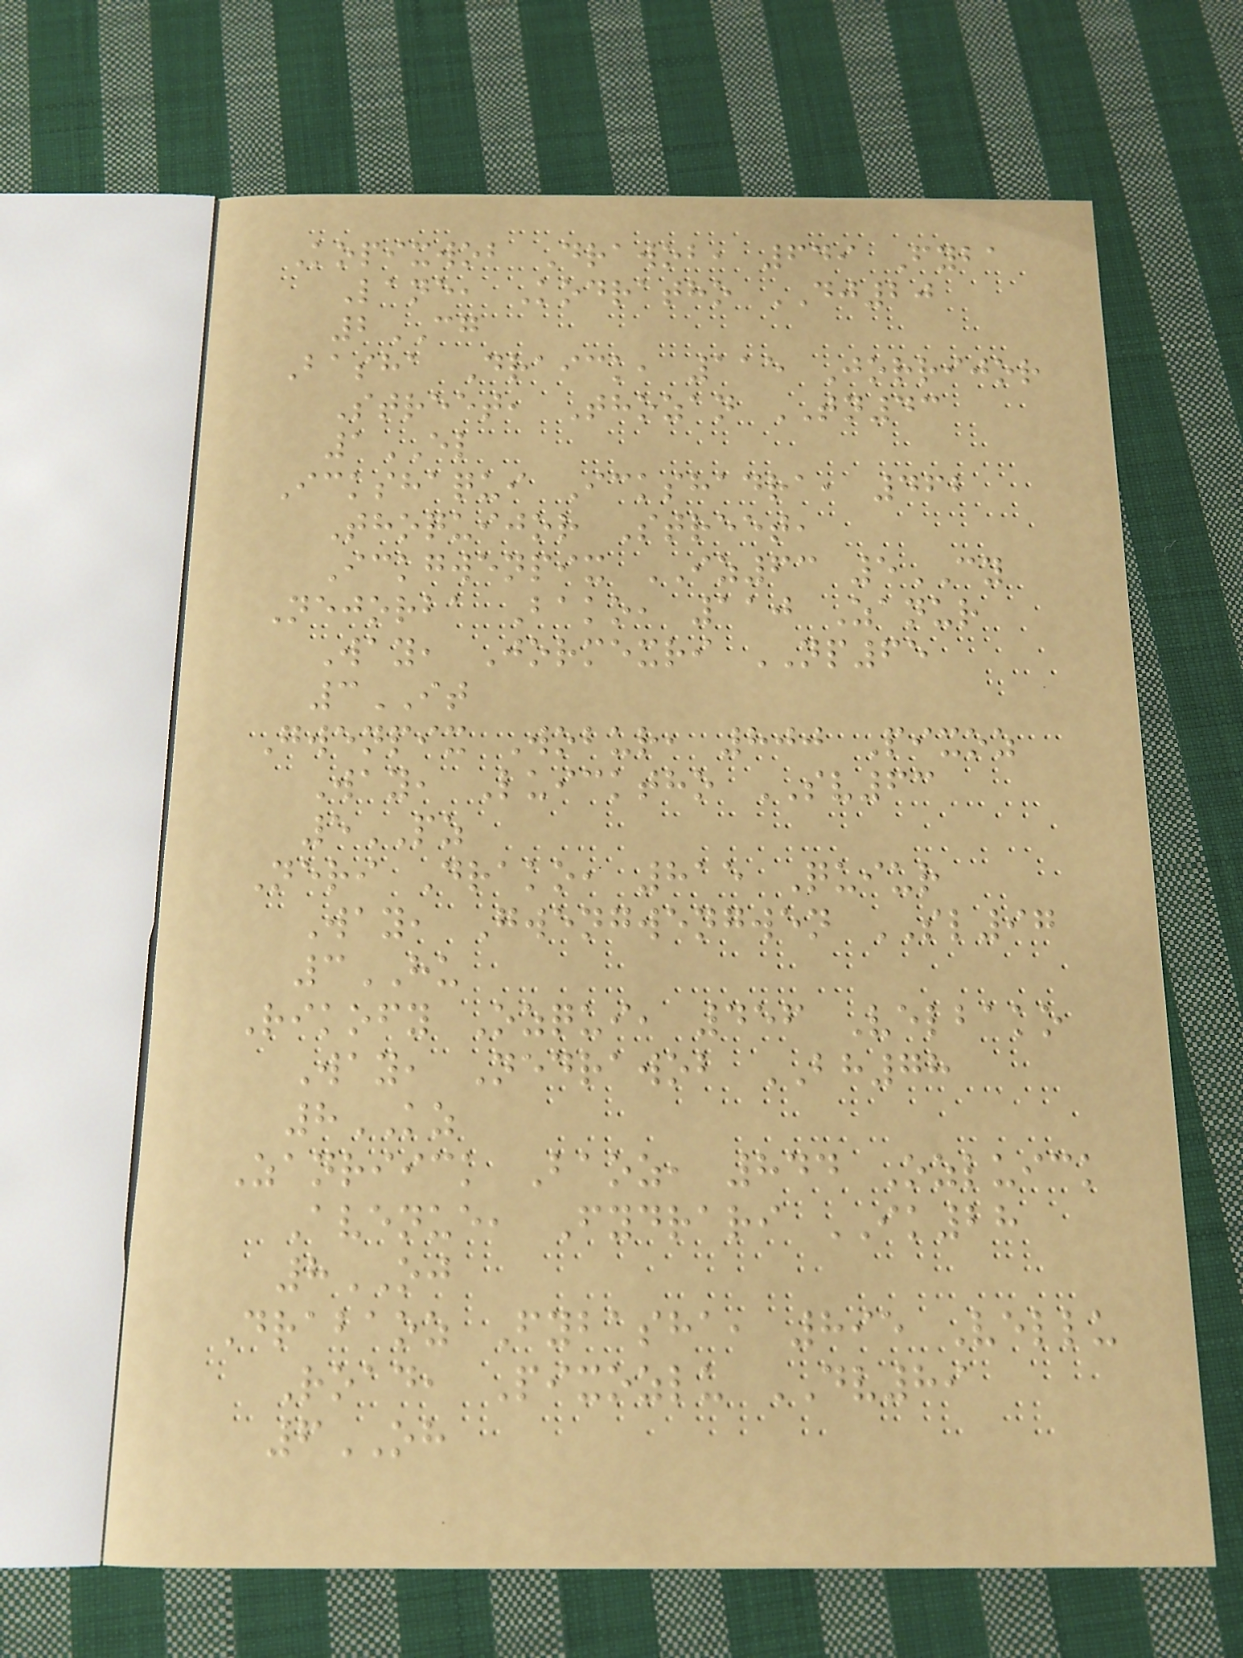Kopixwob Drawob, 649 Fyba
Lane, Kodratho DJ20
2CG
Basha Draick, 115 Jorrijor
Street, Thozan TN43
1EL
Ickshaqui Ickshadra, 462
Thoquijor Street,
Ickgwenpix IZ63 5CY
Nejorba Bako, 110 Zanur
Way, Jormexri NP65
3IT
Gwenpix Wobur, 800 Pixoz
Way, Luicktho SV63
5PZ
Neri Drako, 815 Quiur
Way, Gwengwengwen SL97
3HU
Rikofy Ozqui, 456 Velbako
Way, Nedrawob BH78
8KZ
Zanriick Baoz, 844 Ozluick
Avenue, Fydrari IK28
8OJ
Drabaoz Fybasha, 895 Vellu
Road, Pixozlu DV89
6OH
